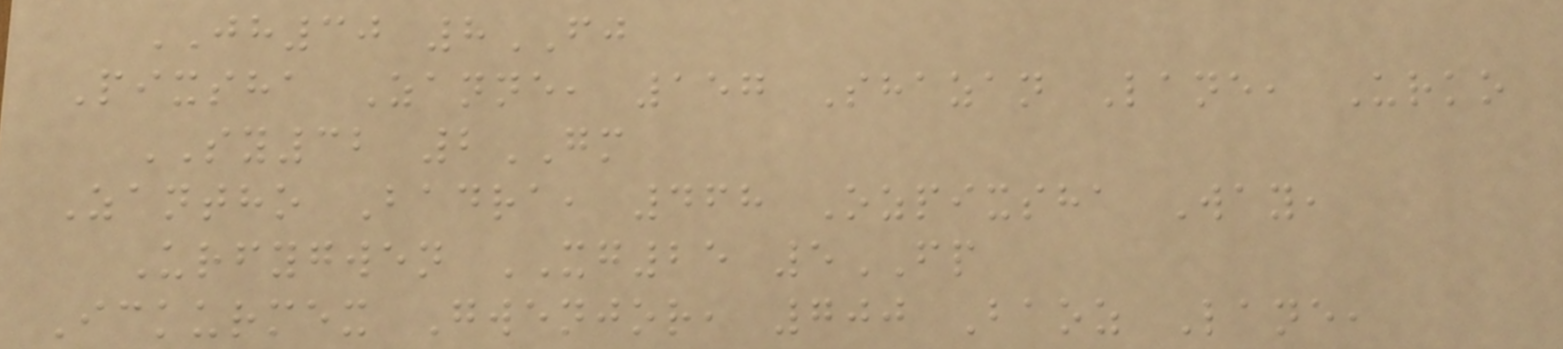JH30 8FJ
Pixsha Zanne, 157 Shazan Lane, Urko
SY32 2GM
Zantho Badra, 468 Ozpixsha Way,
Urfygwen XG25 5FP
Ickurmex Gwenjor, 700 Baoz Lane,
